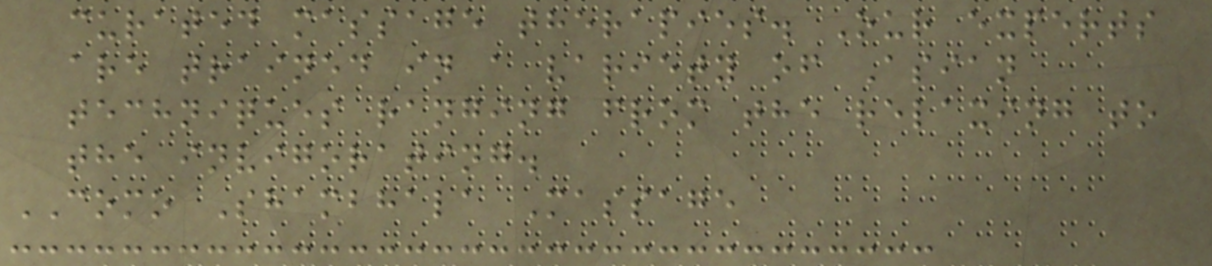curated massage therapies. Our experts
are trained in a variety of Asian
techniques ranging from the relaxing to
the invigorating.
COMO Shambhala Massage
